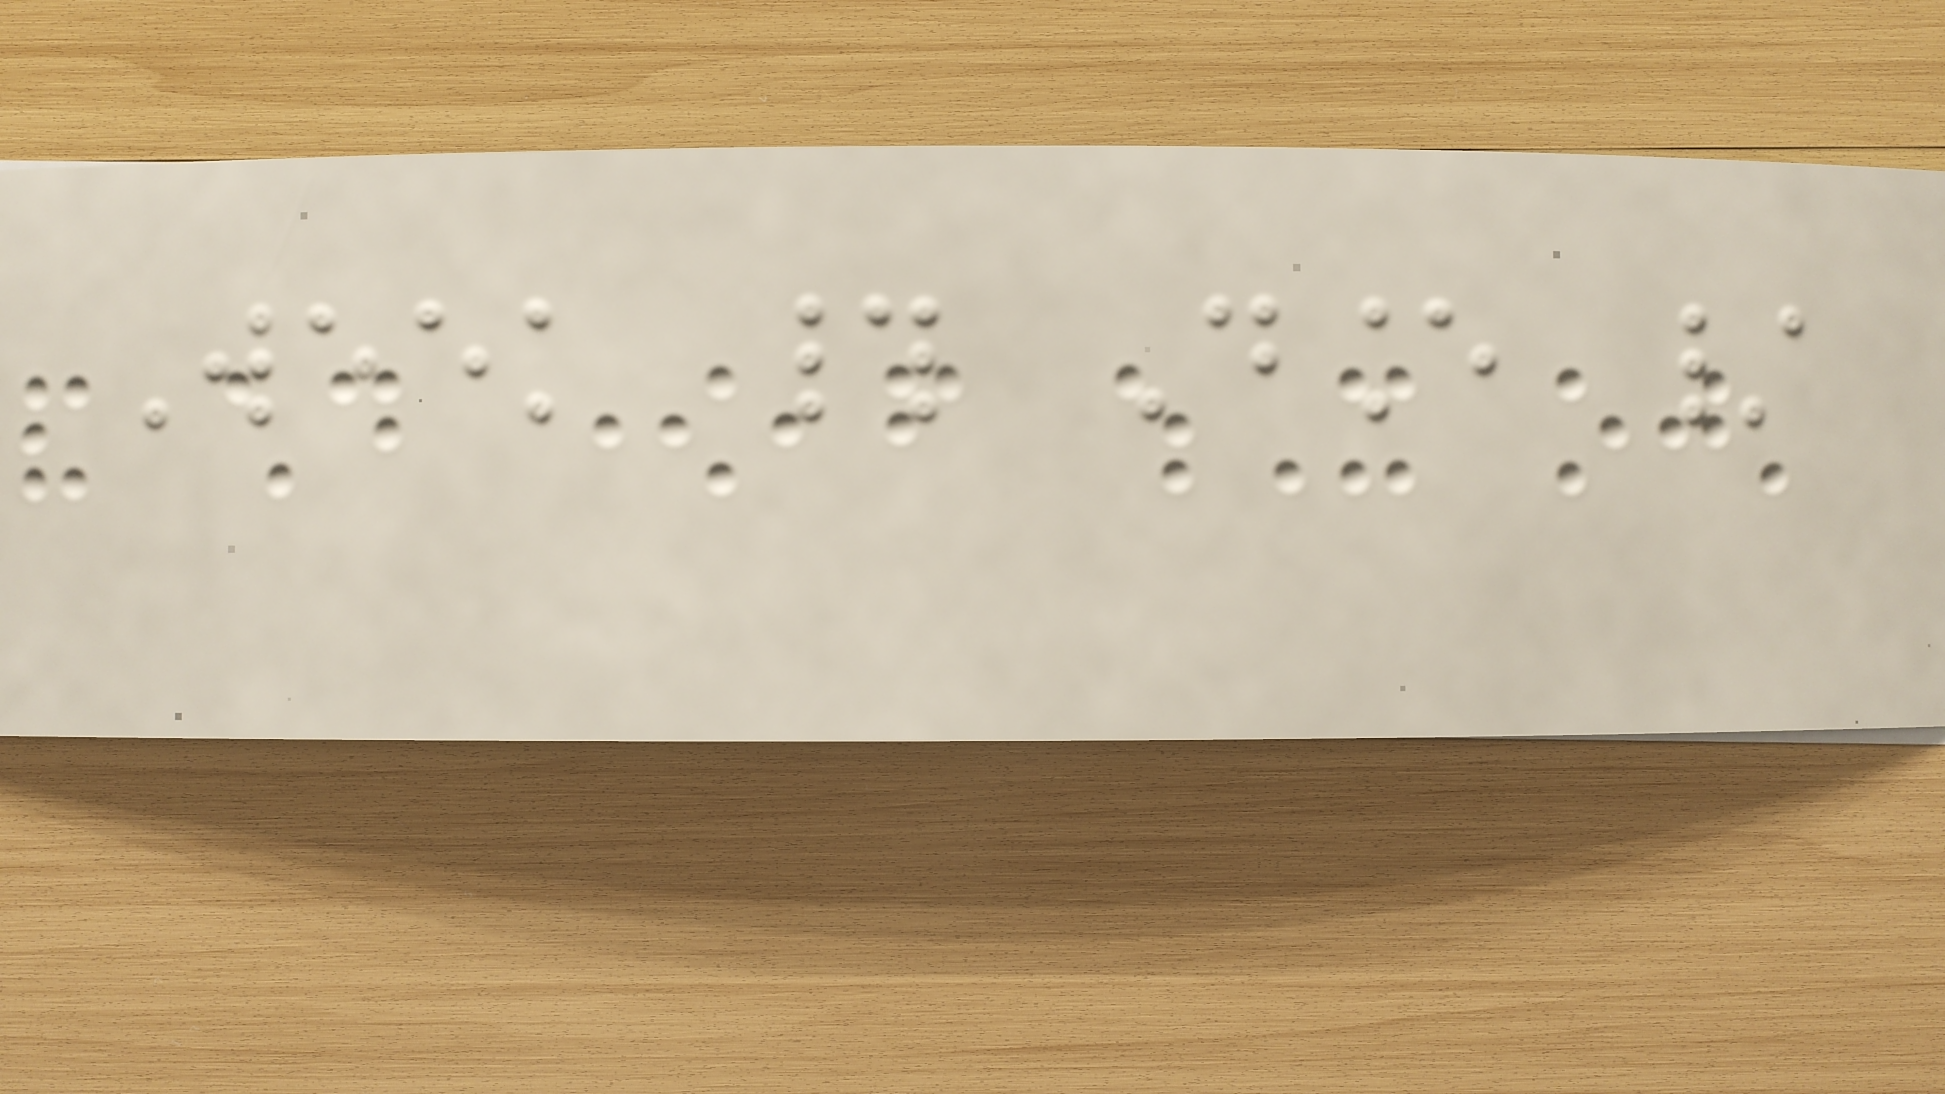Week # Dance /
